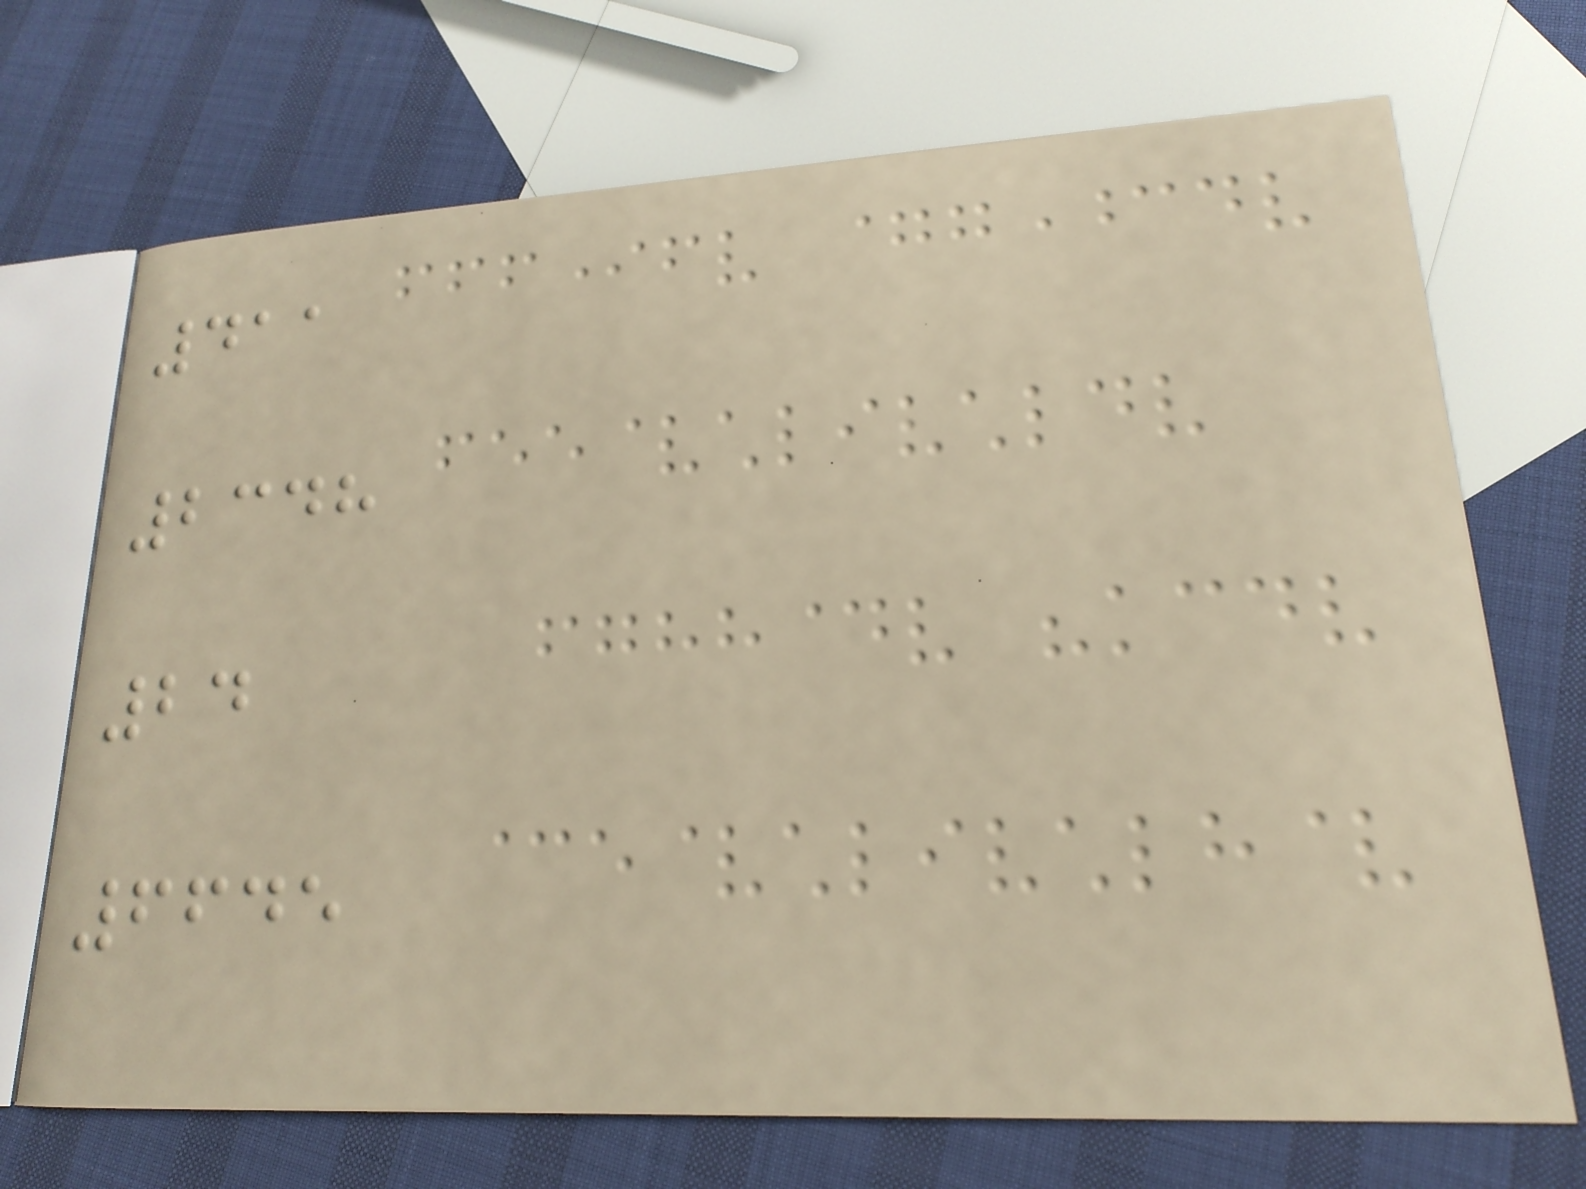411
2348
24
6645
